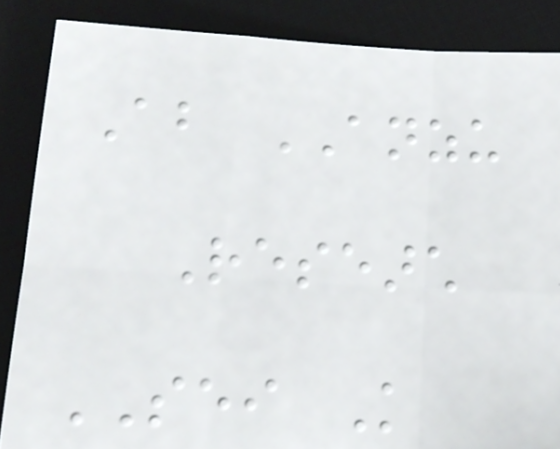About ANZU
Research
SEI Knowledge
